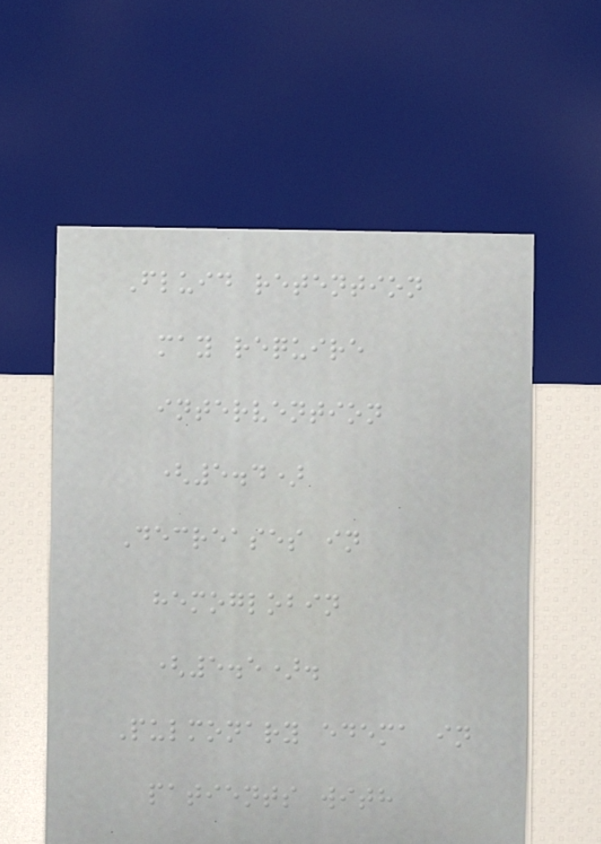Fluid retention
may require
intervention
(5.4)
Decreases in
hemoglobin
(5.5).
Pulmonary edema in
patients with
